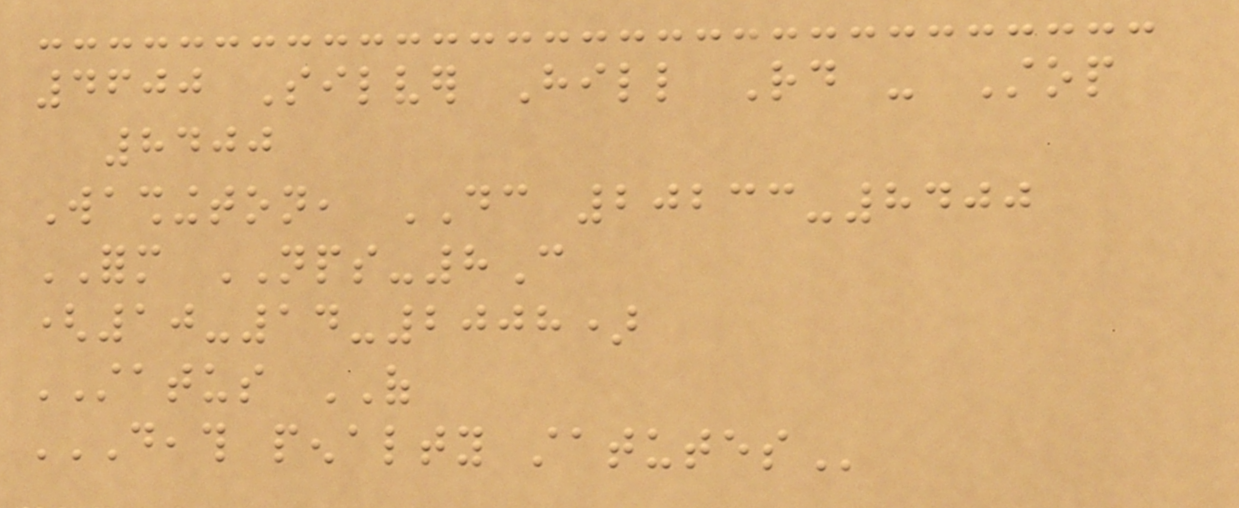4600 Silver Hill Rd - Stop
8400
Washington, DC 20233-8400
FORM NPS-8C
(10-14-2008)
STATUS OF
DEATH PENALTY STATUTES
